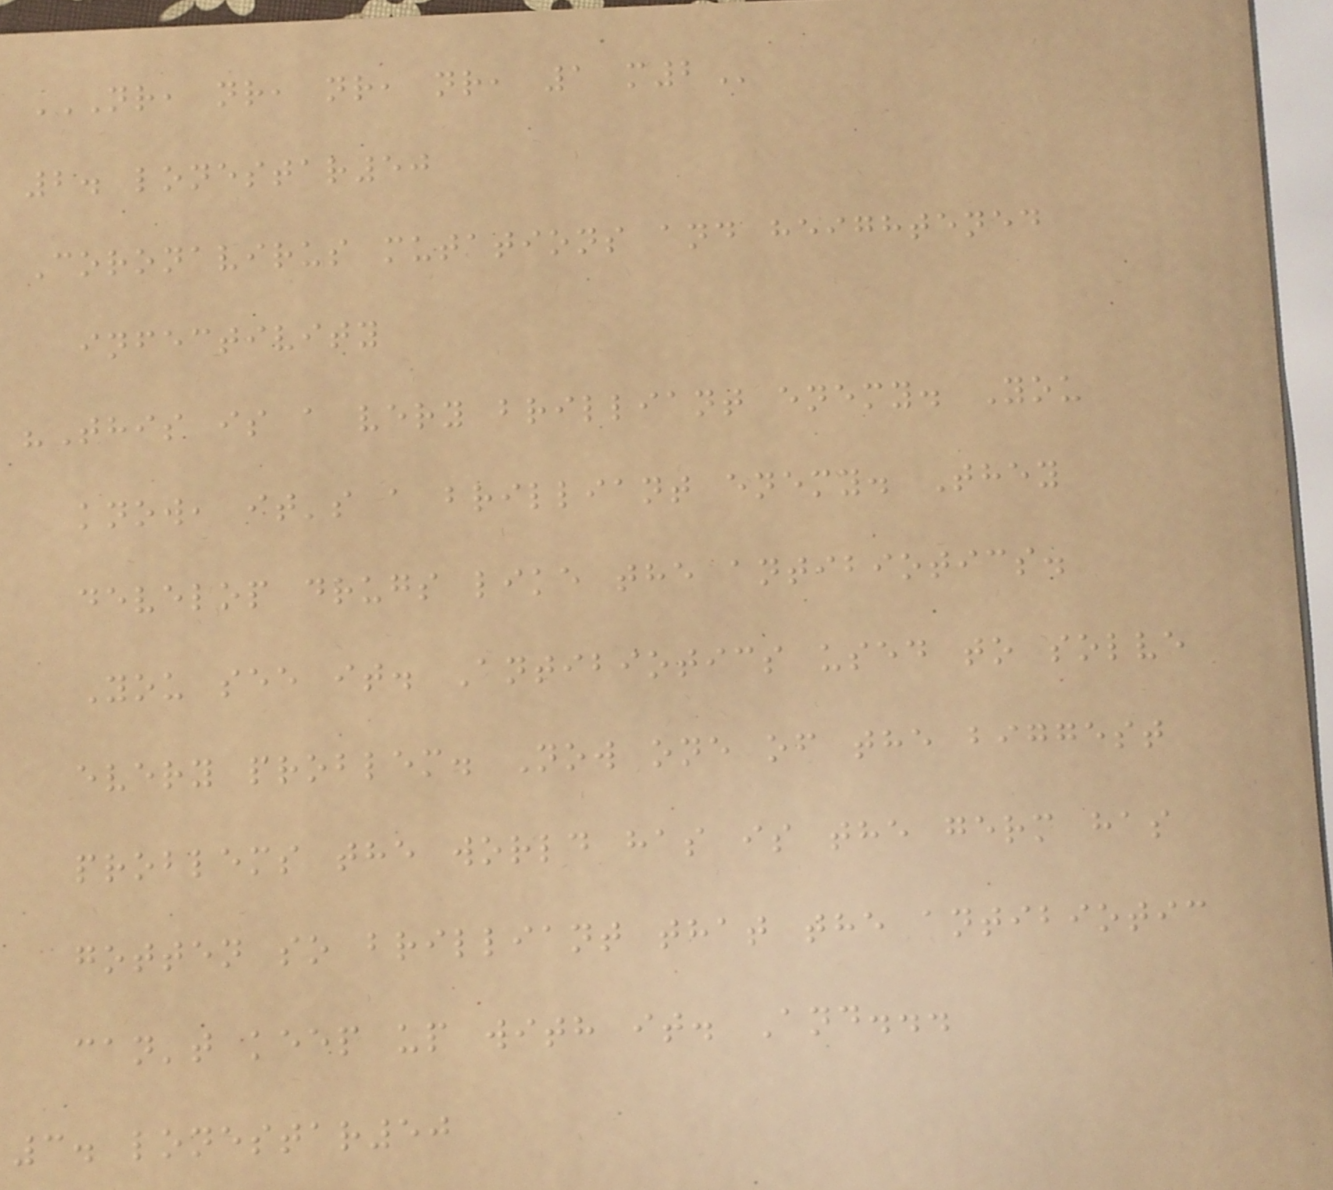NR, NR, NR, NR, 1 M2
2. lonestar50
Coronavirus mutations and heightened
infectivity
"This is a very brilliant enemy. You
know, it's a brilliant enemy. They
develop drugs like the antibiotics.
You see it. Antibiotics used to solve
every problem. Now one of the biggest
problems the world has is the germ has
gotten so brilliant that the antibiotic
can't keep up with it. And...
3. lonestar50
